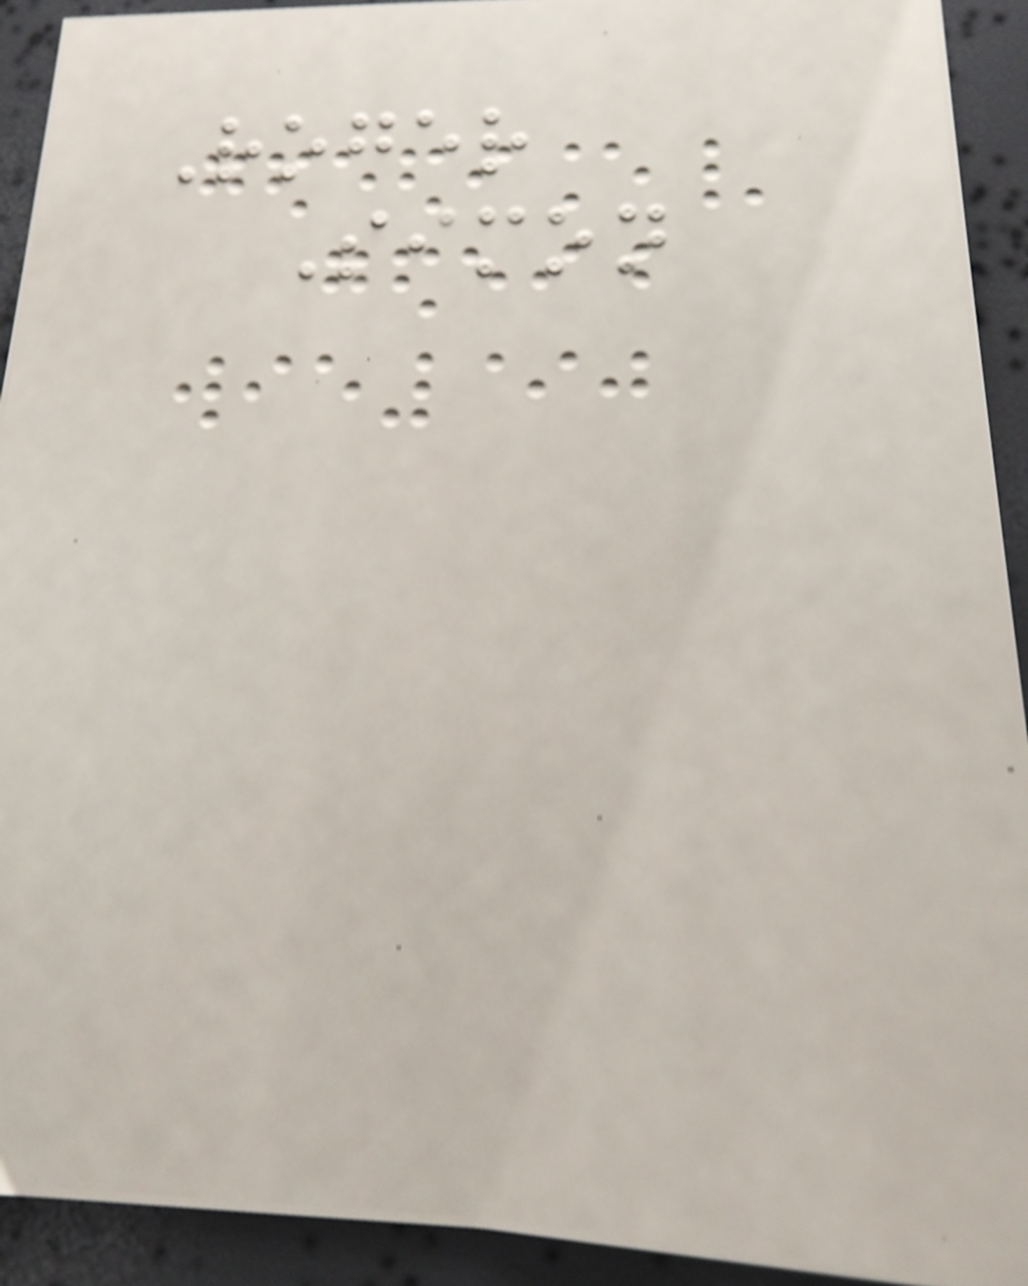Roger
Simon
